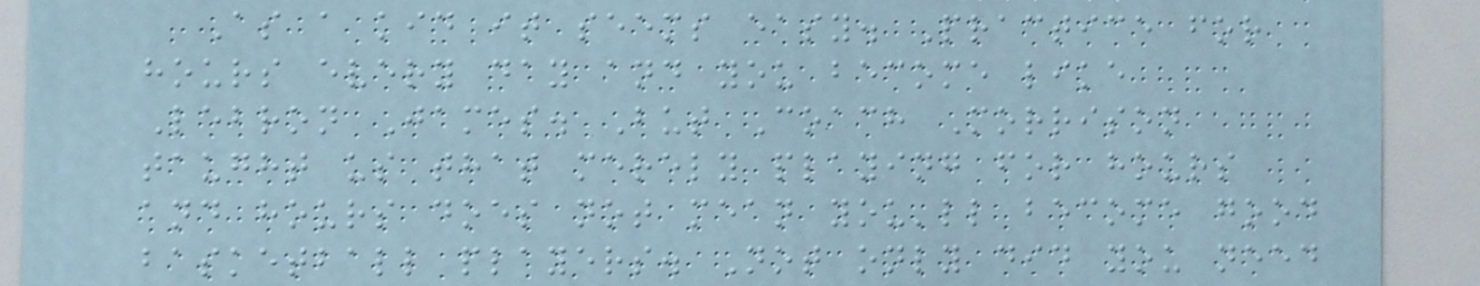As a kid it seems easy. Practice for
hours every day and you become like
Lebron James. But Coach Morrison
taught us that merely playing for hours
and hours does not mean you'll become good
basketball players. Not only did you need
